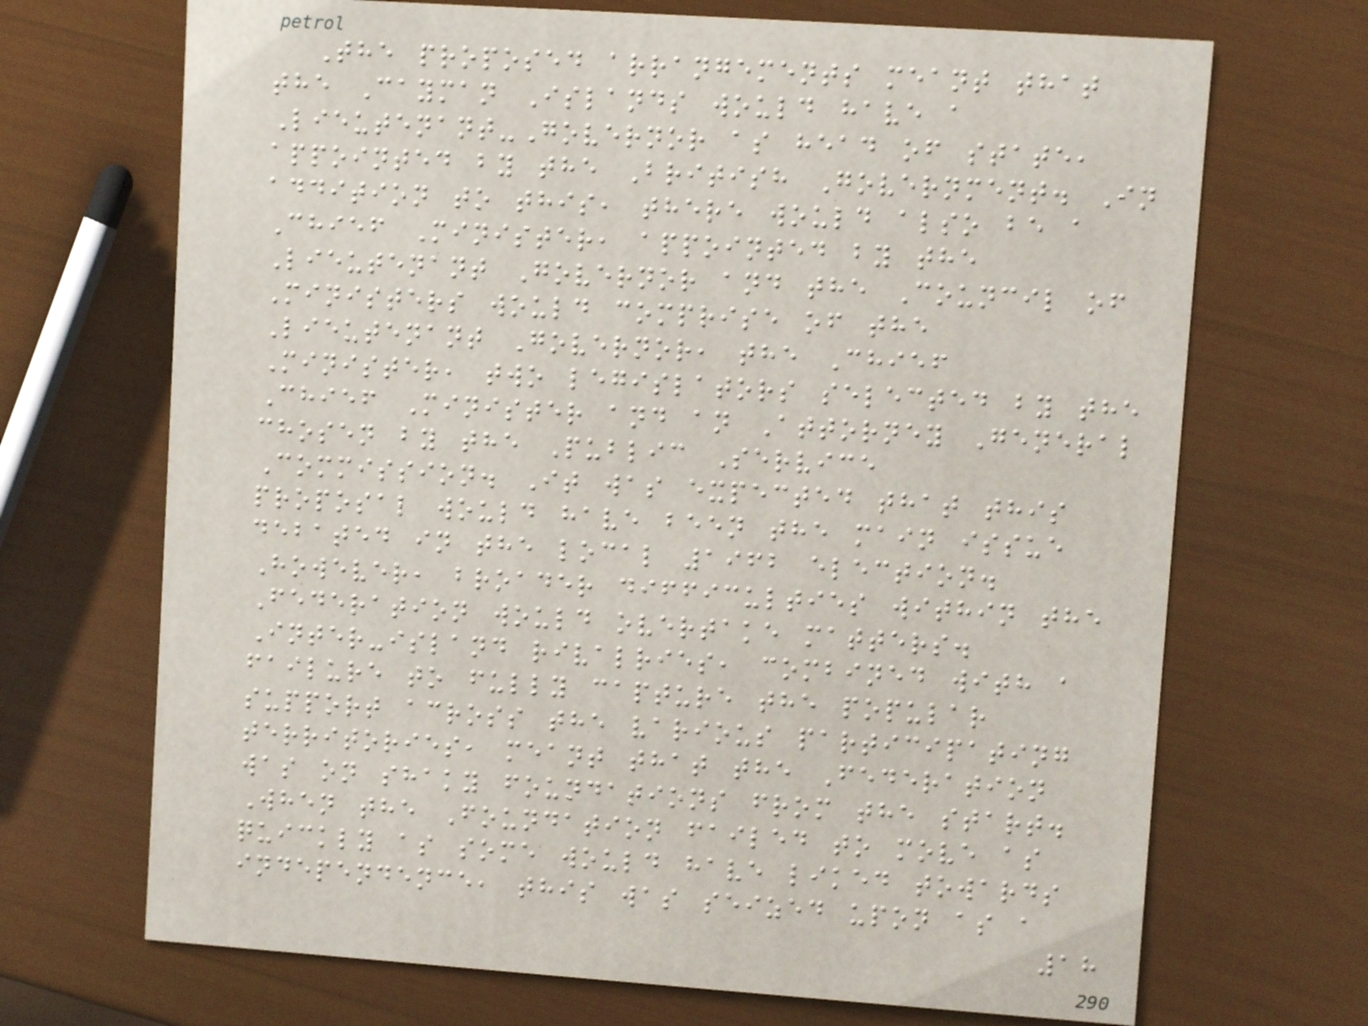The proposed arrangements meant that
the Cayman Islands would have a
Lieutenant-Governor as head of state,
appointed by the British Government. In
addition to this, there would also be a
Chief Minister, appointed by the
Lieutenant Governor and the Council of
Ministers would comprise of the
Lieutenant Governor, the Chief
Minister, two legislators selected by the
Chief Minister and an Attorney General
chosen by the Public Service
Commission. It was expected that this
proposal would have been the main issue
debated in the local 1962 election.
However, broader difficulties within the
Federation would overtake matters.
Inter-island rivalries, combined with a
failure to fully capture the popular
support across the various participating
territories, meant that the Federation
was on shaky foundations from the start.
When the Foundation failed to move as
quickly as some would have liked towards
independence, this was seized upon as a
18
